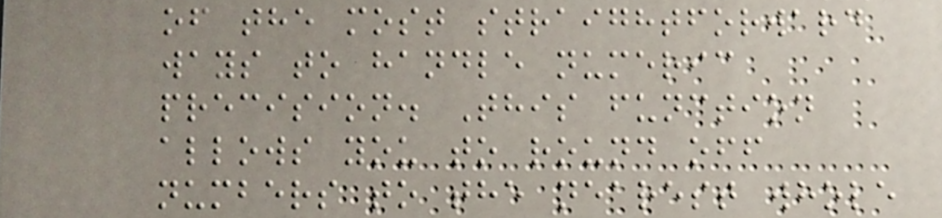of the most straightforward
ways to handle numeric
precision. This function
allows you to round off
numbers to the nearest whole
